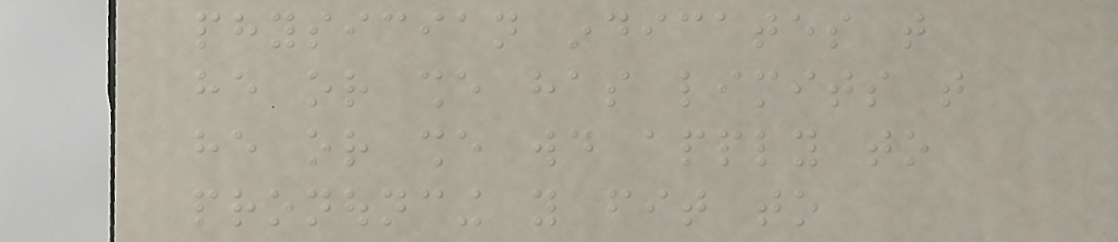physician indicates that
he or she has limits that
he or she would apply to
pronouncing you fit to
